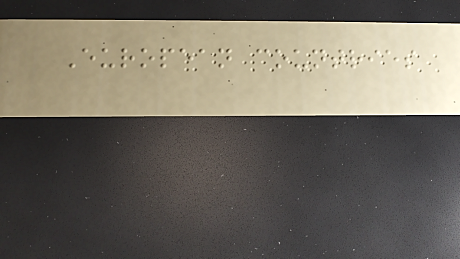European countries
